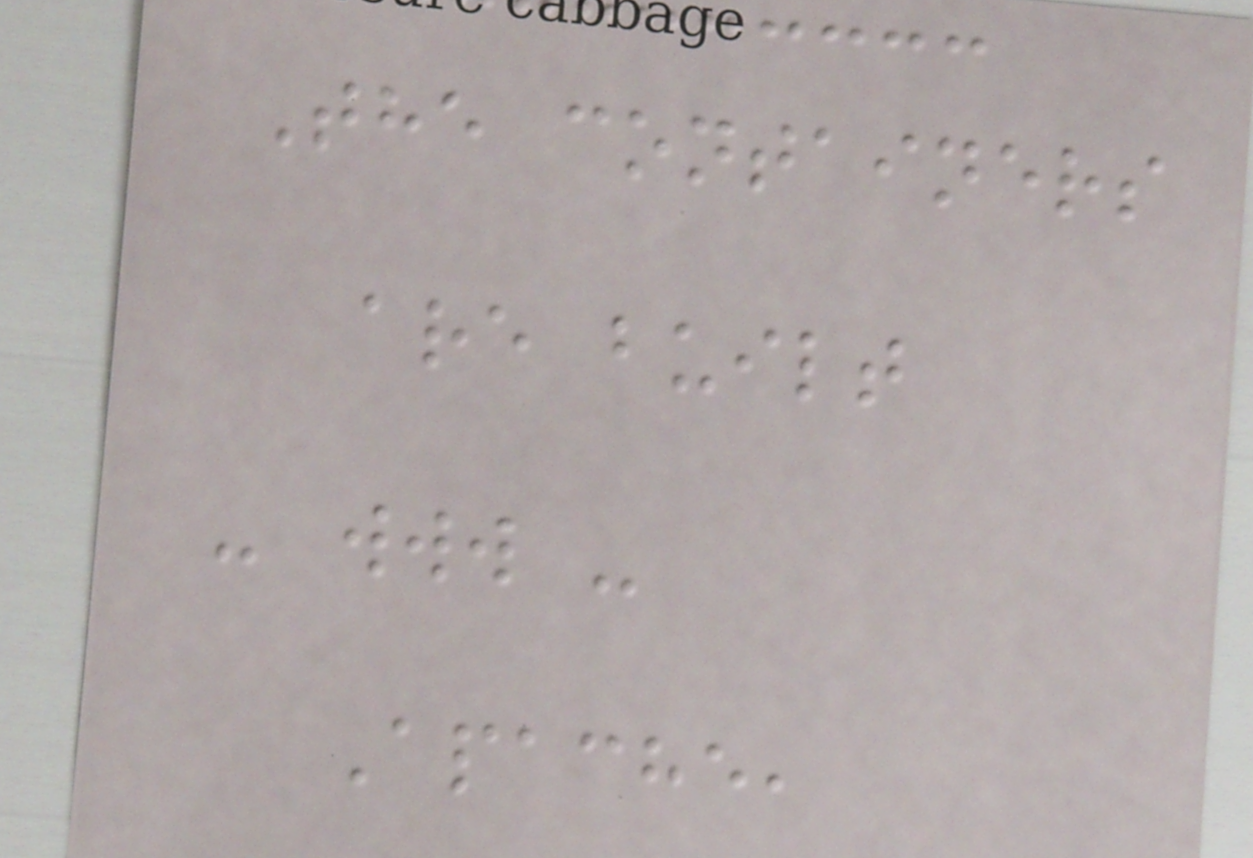The containers
are built
- www -
Apache,
